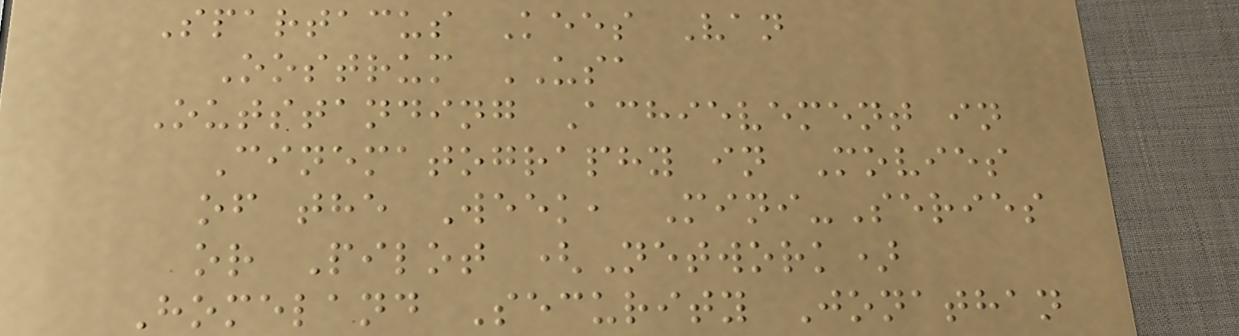Spartacus Kees Van
Oostrum USA
Outstanding Achievement in
Cinematography in Movies
of the Week, Mini-Series
or Pilot (Network)
Homeland Security Jonathan
